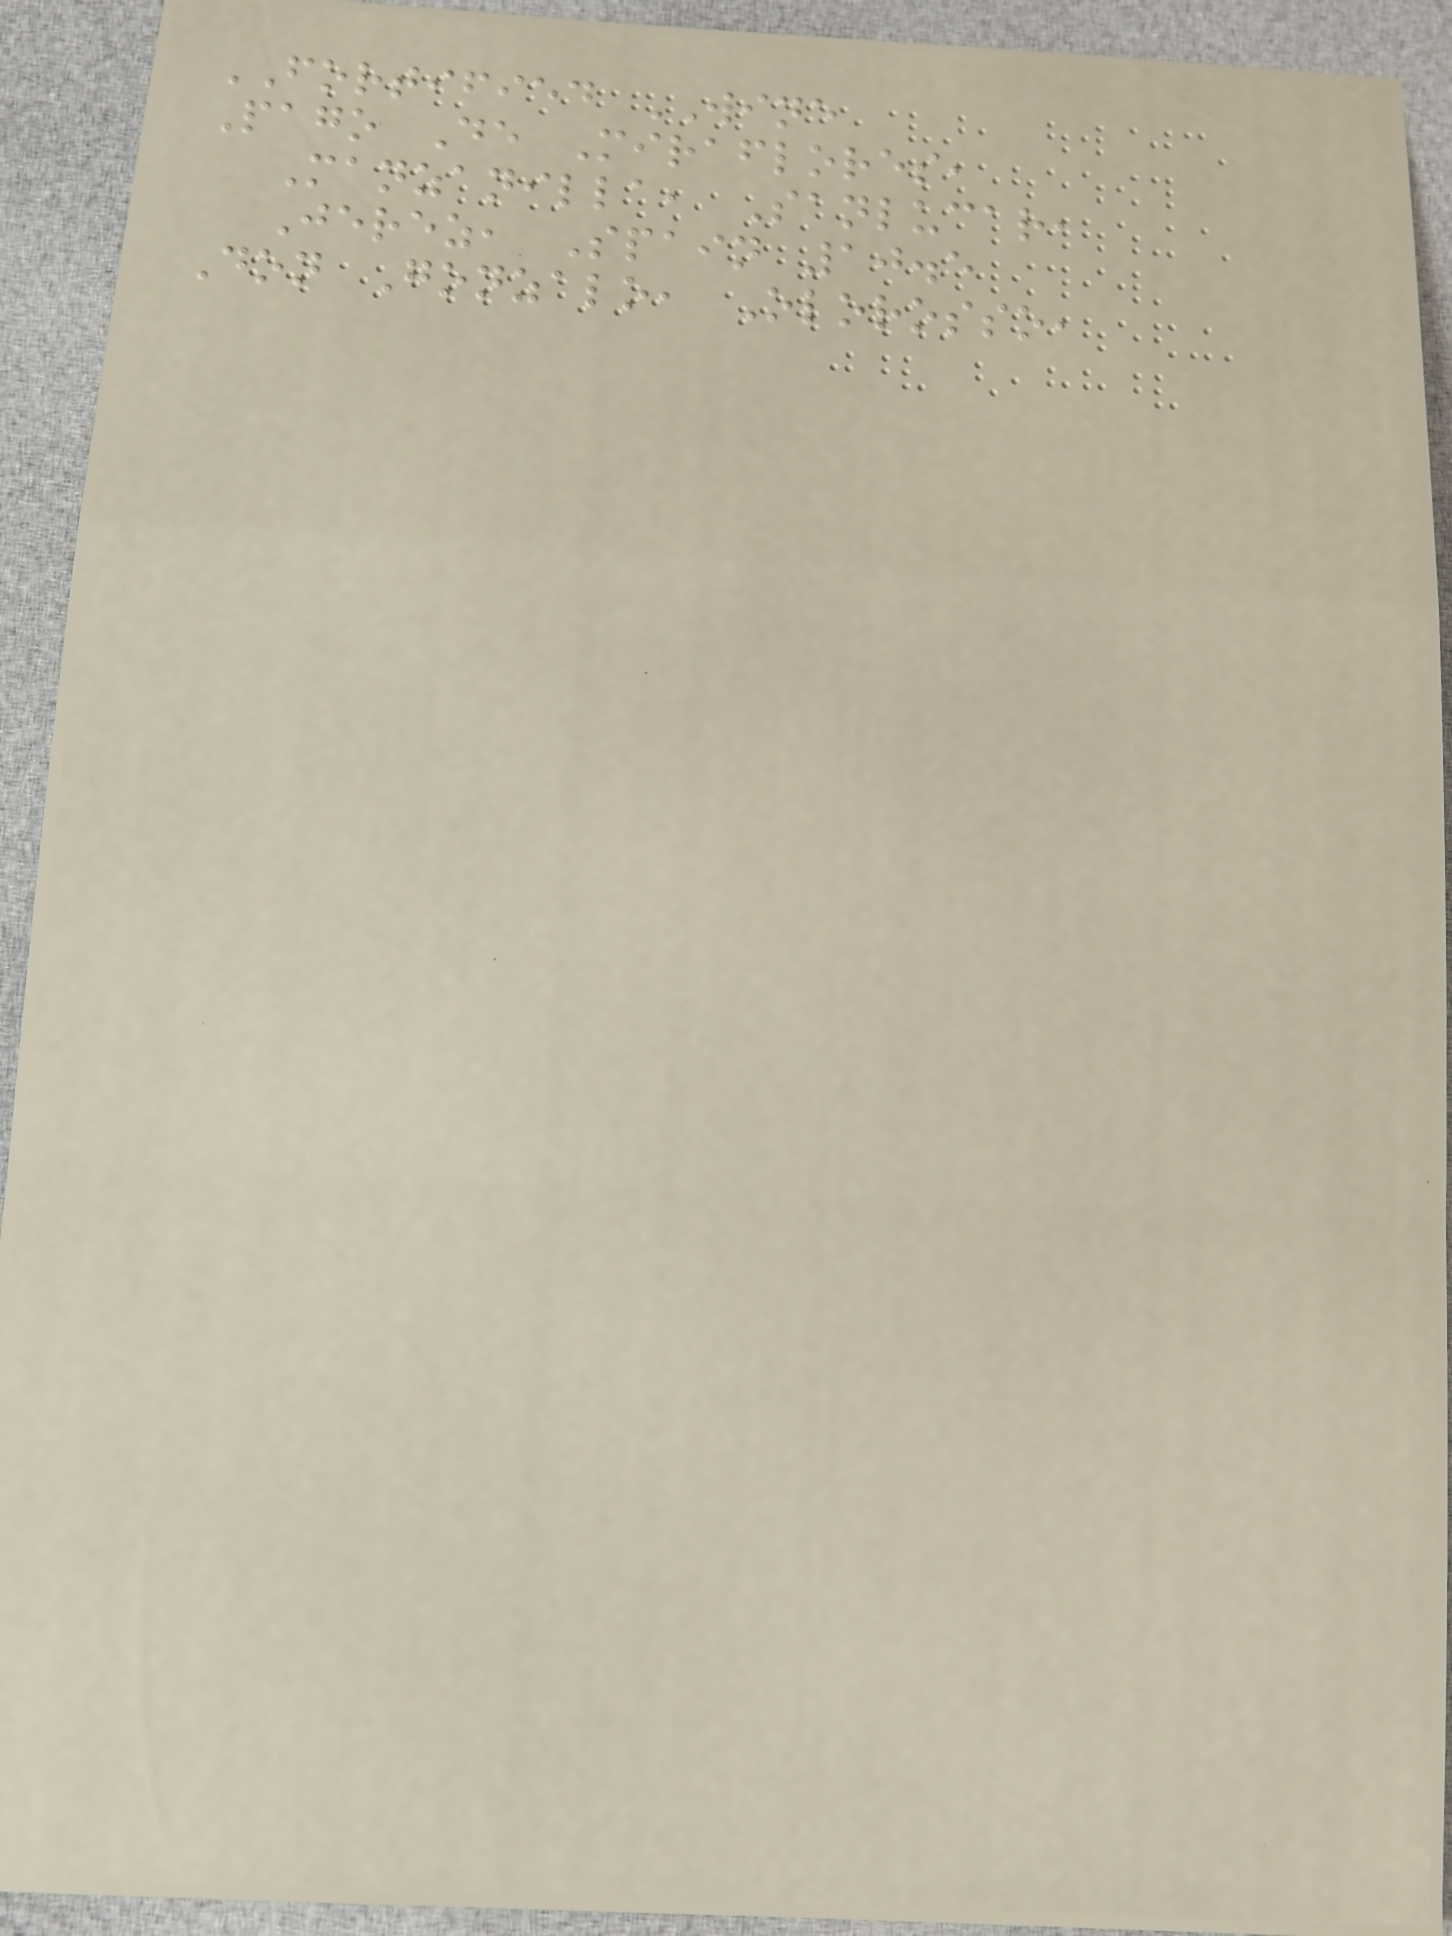FORTIFIED WINE
Pago De Miraflores,
Manzanilla, Sanlucar,
Jerez, Spain 10.5
Don Gonzalo, Olorosso,
